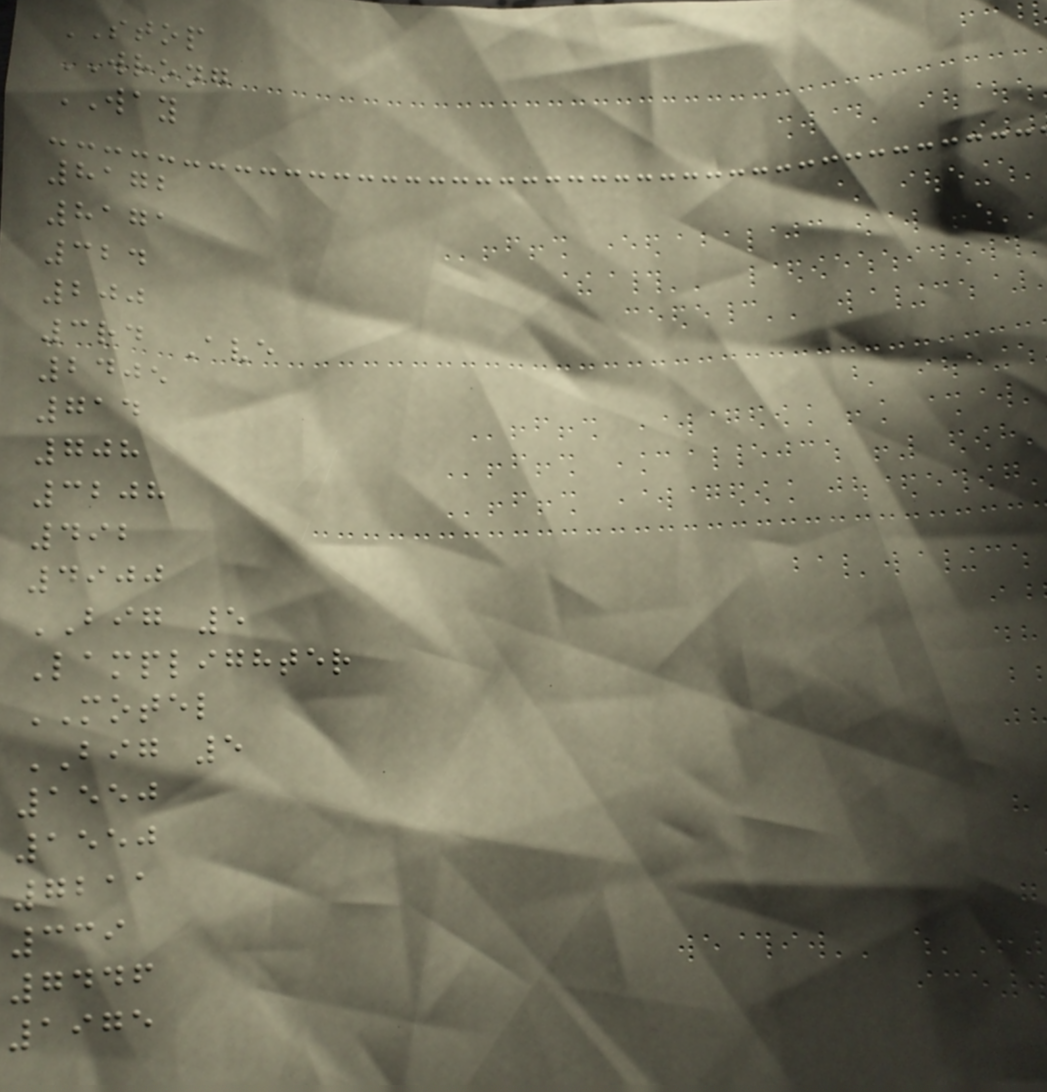STOP
WRONG
WAY
8172
8171
324
200
3rd Ave
2405
714
708
3208
492
4900
BIG 5
Lamplighter
MOTEL
BIG 5
1550
1550
7211
339
7446
1975
